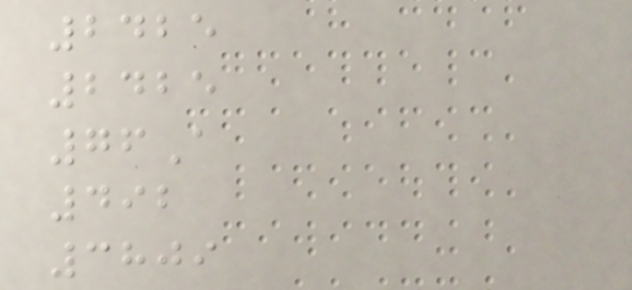2425
2425
76A
492
3809
